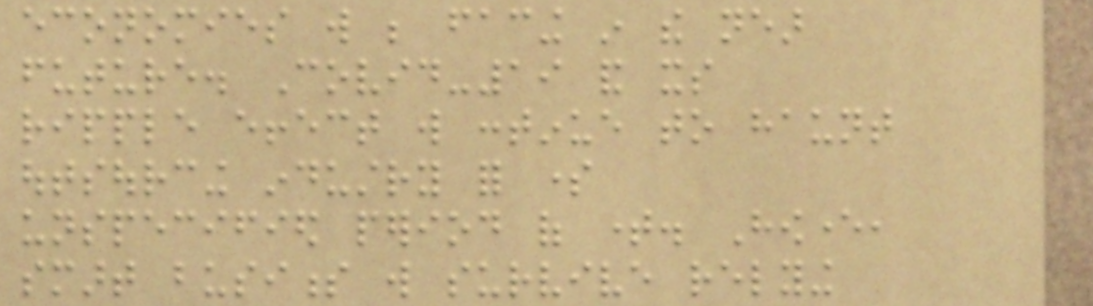economies will be facing in the near
future. Covid-19 and its
ripple effect will continue to haunt
outsourcing industry for some
unspecified period of time. However,
smart business will survive relying
